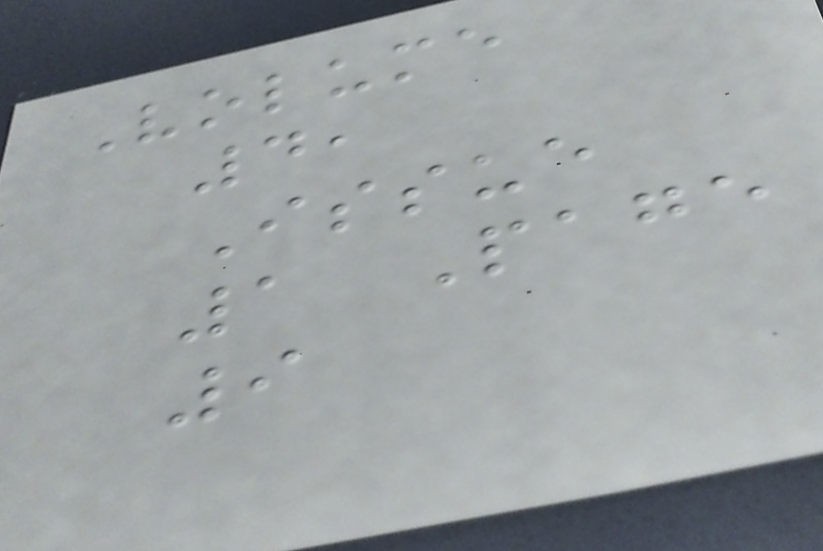Volume
4,
Issue
1 Page
9
